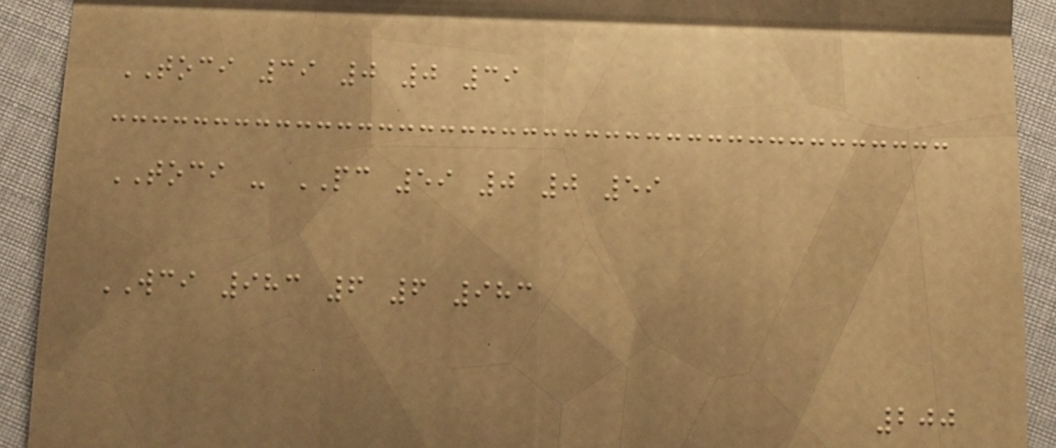TOCI 39 0 0 39
TOCI - PC 59 0 0 59
WCI 983 6 6 983
200
